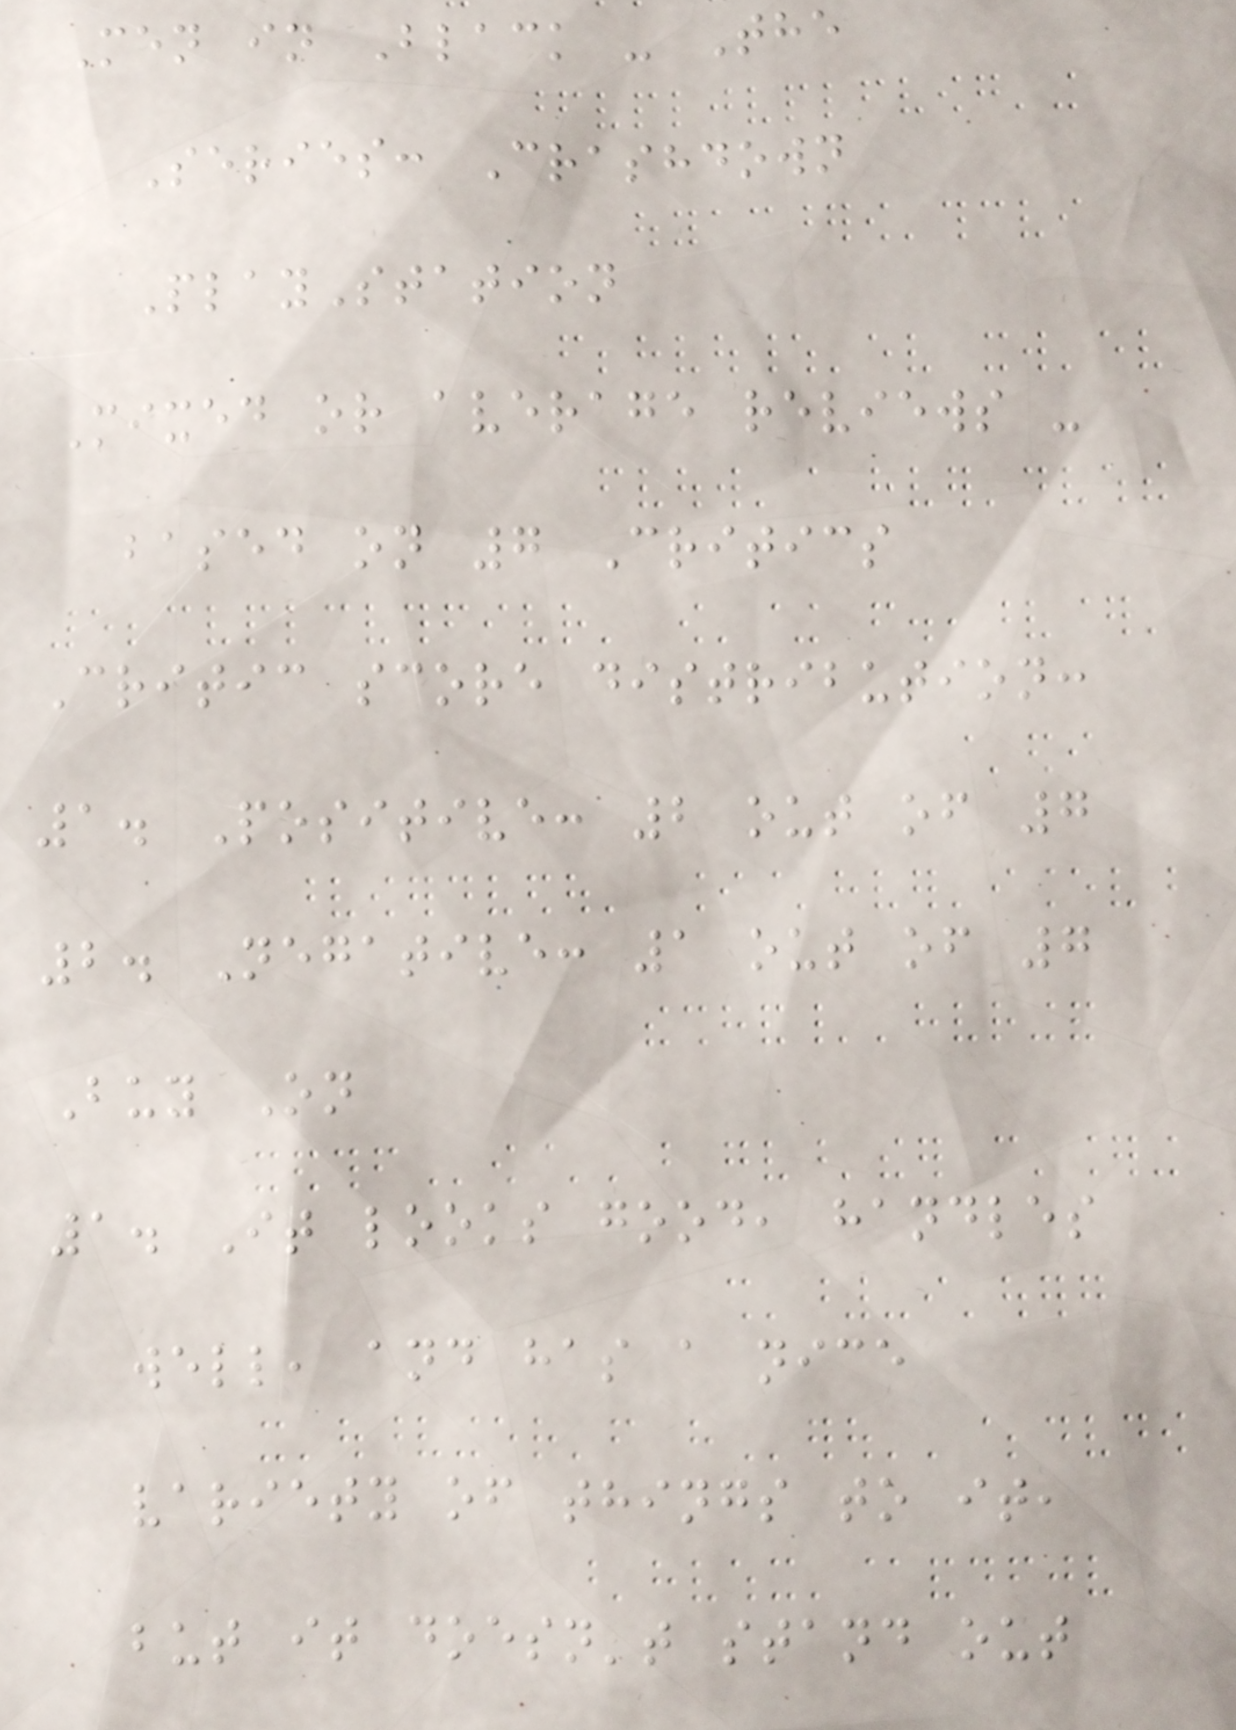Men in Black - The
Series: Crashdown
PlayStation
Mixed or average reviews -
based on 7 Critics
Critic score distribution:
1. Positive: 2 out of 7
2. Negative: 1 out of 7
Buy On
1. It looks good, handles
well, and has a nice
variety of things to it,
but it doesn't stand out
